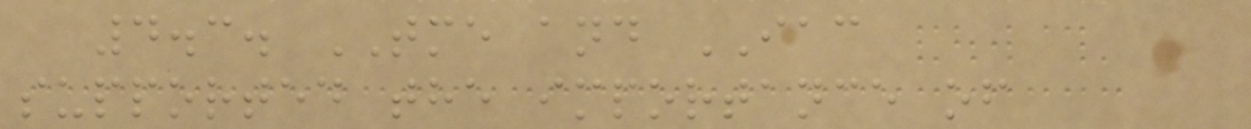4.3. TME and IAC
supported the importance of
